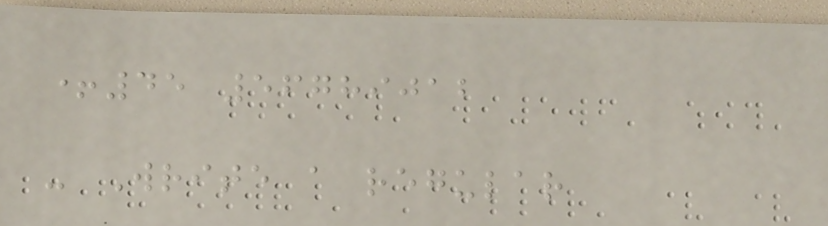+45 56789012
- Write a regular
